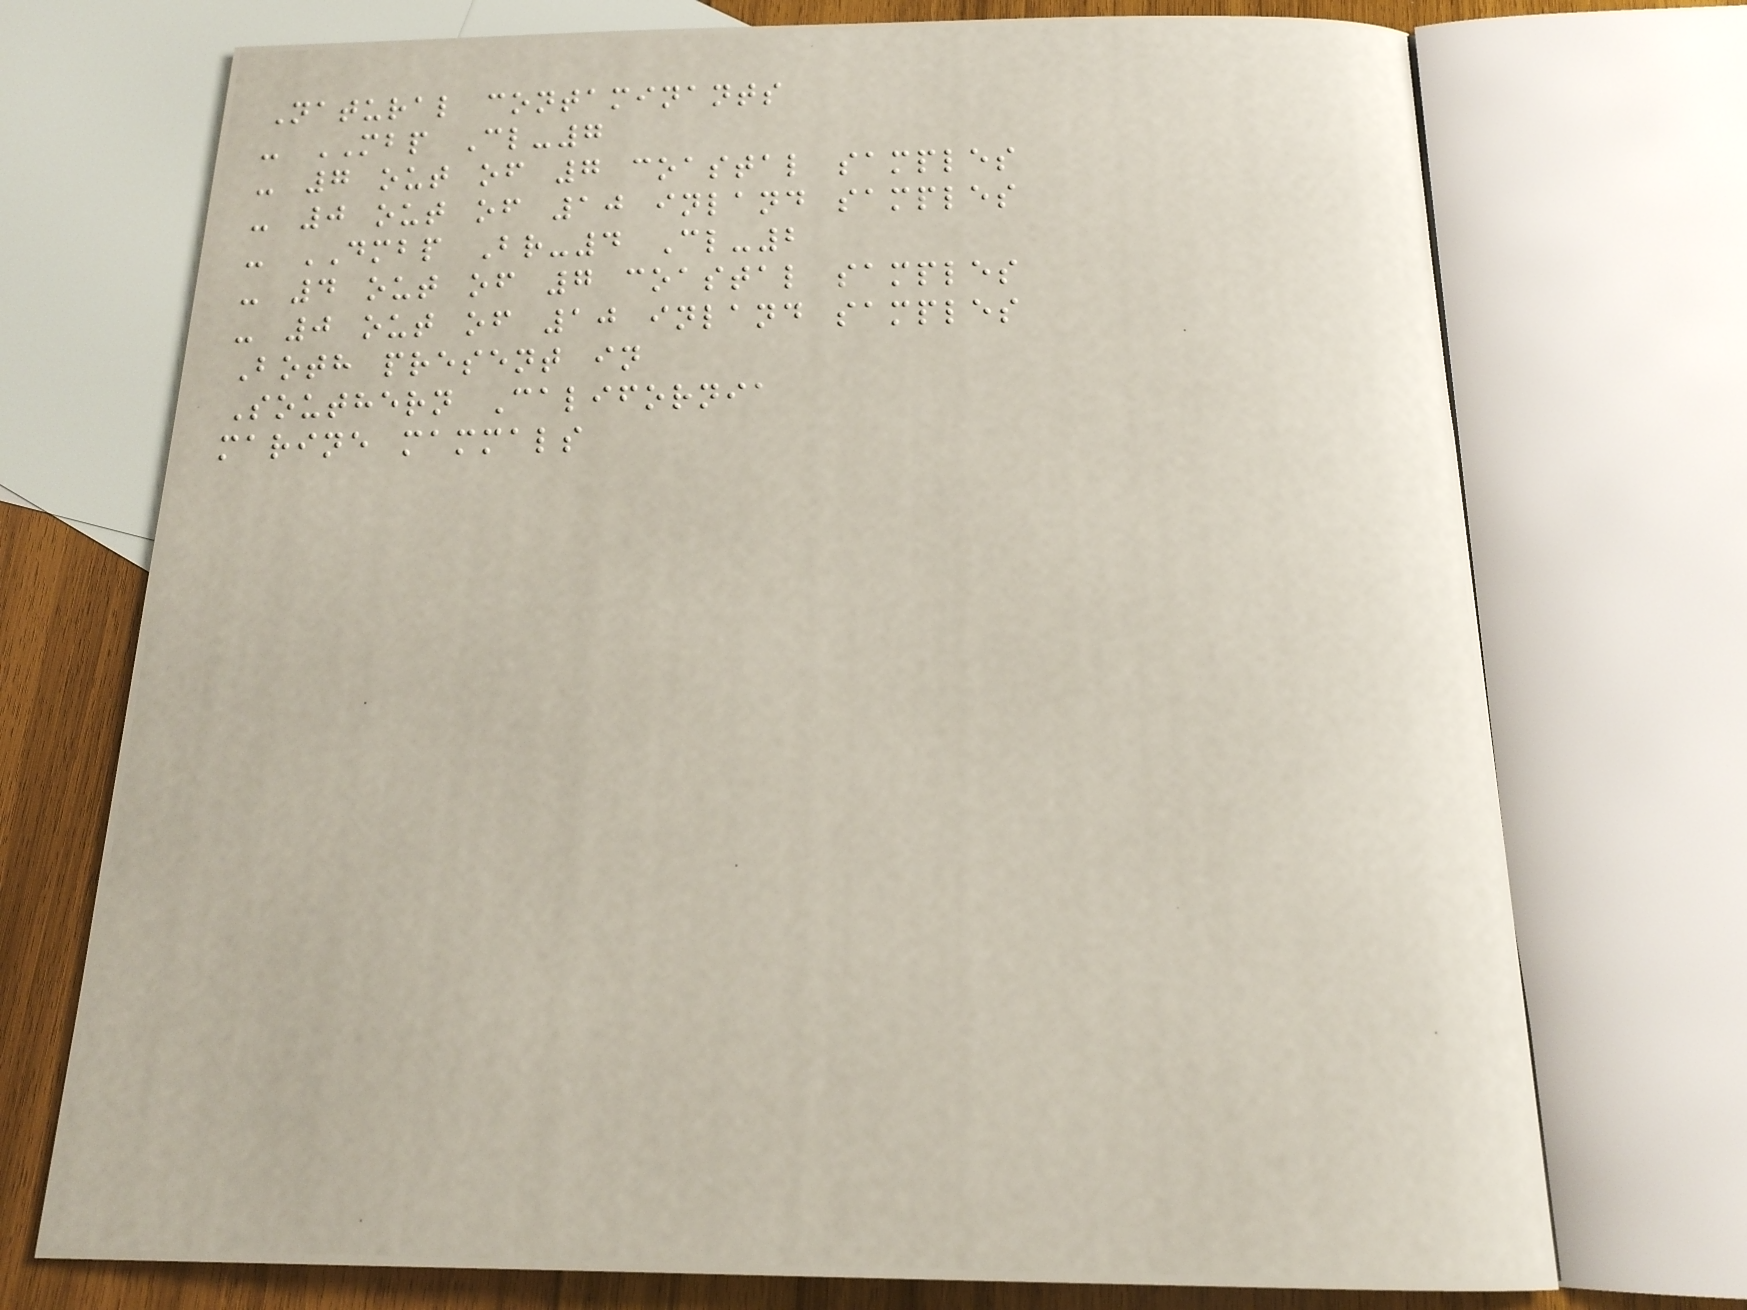Natural contaminants
- MBP Cl-7
- 7 out of 7 coastal samples
- 0 out of 10 inland samples
- DMBP Br-4 Cl-2
- 4 out of 7 coastal samples
- 0 out of 10 inland samples
Both present in
Southern California
marine mammals
